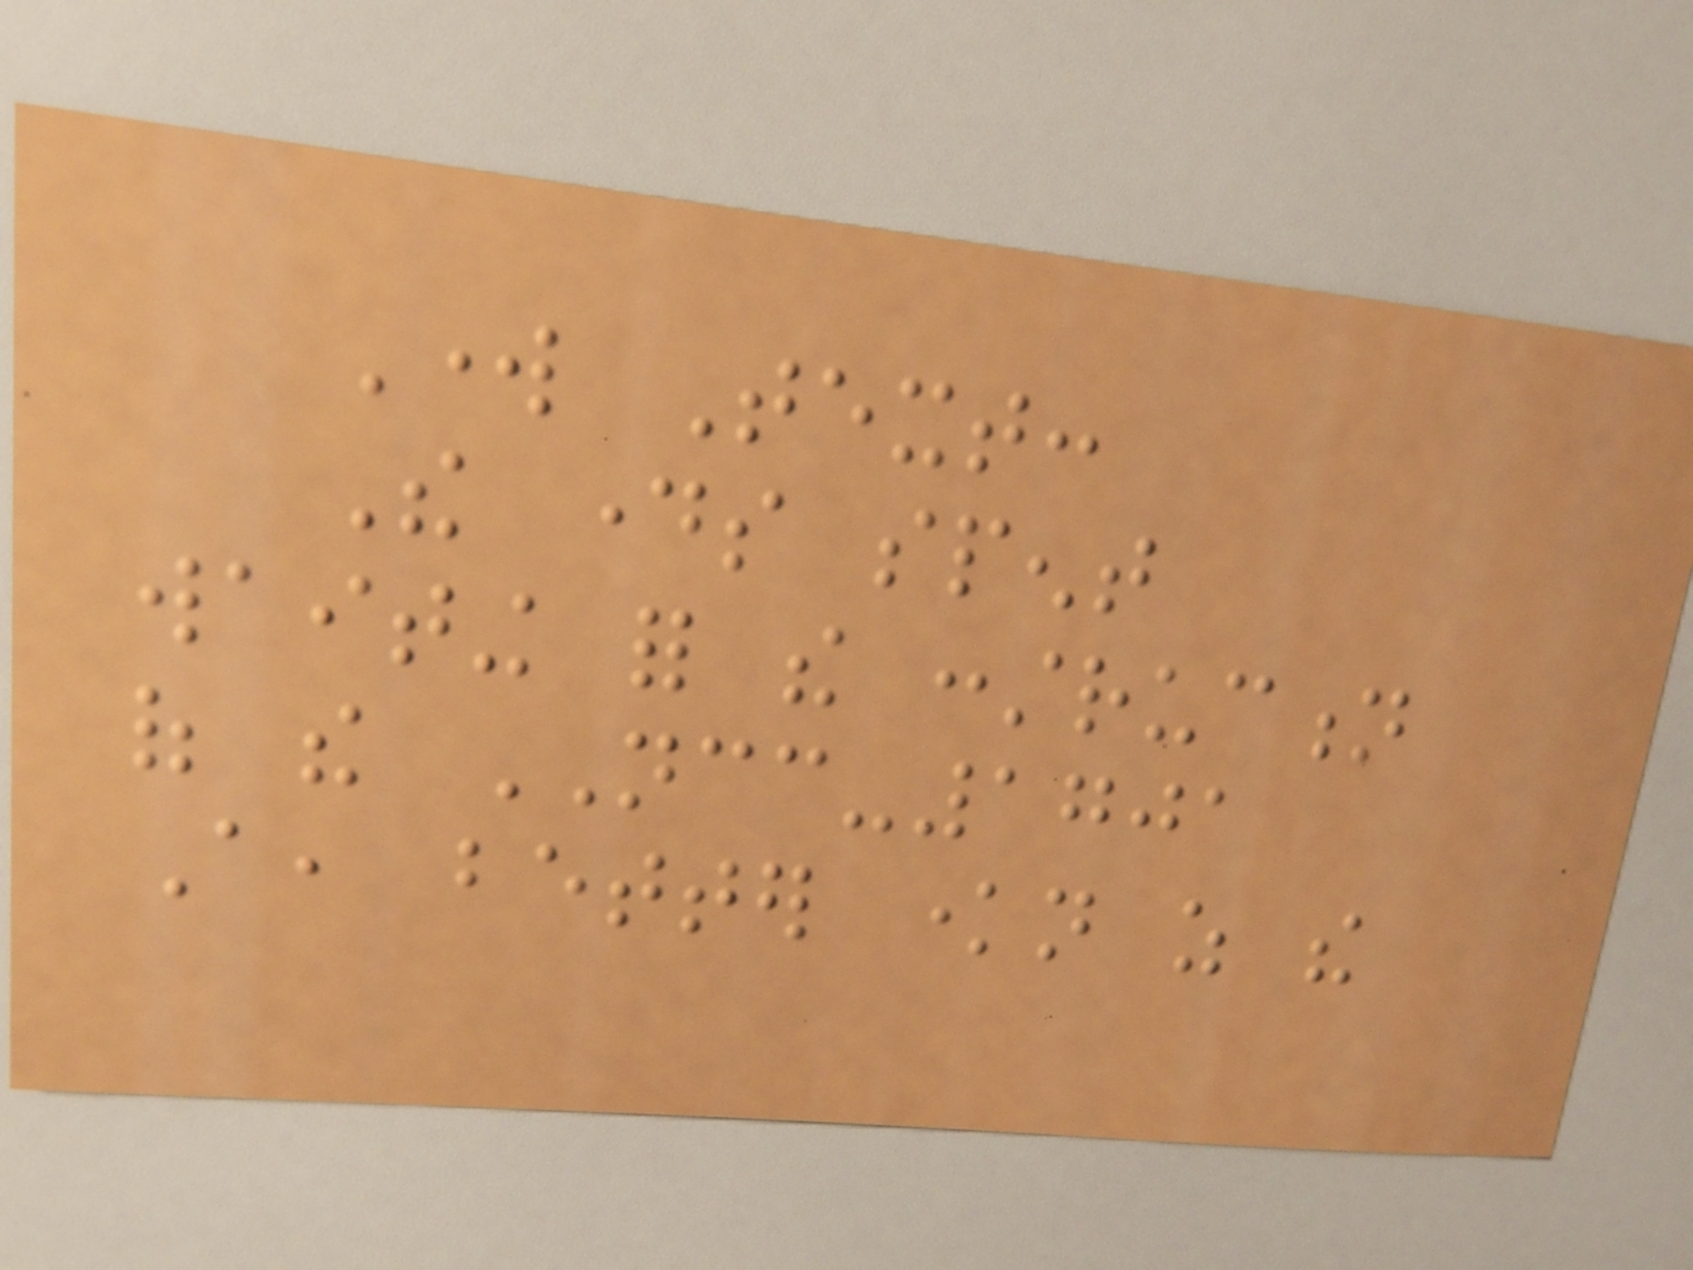Work Text:
The days spent
waiting for the construction
of the NCC-1701
A, better known as the
